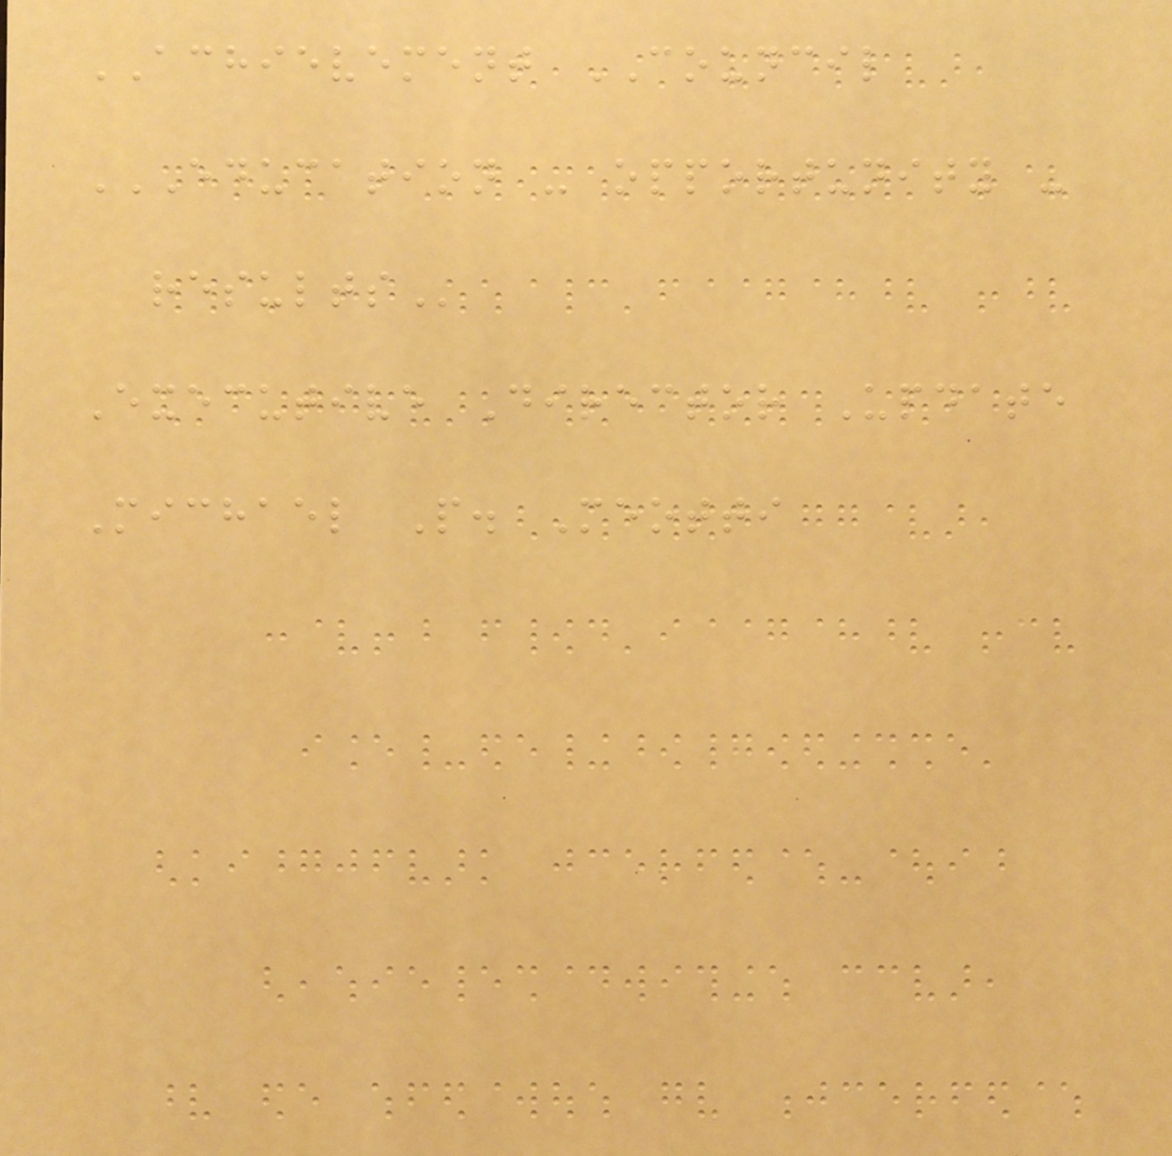ACHIEVEMENT COUNCIL
EDUCATION - OPPORTUNITY -
RESULTS
Executive Director Update
Michael P. Meotti
